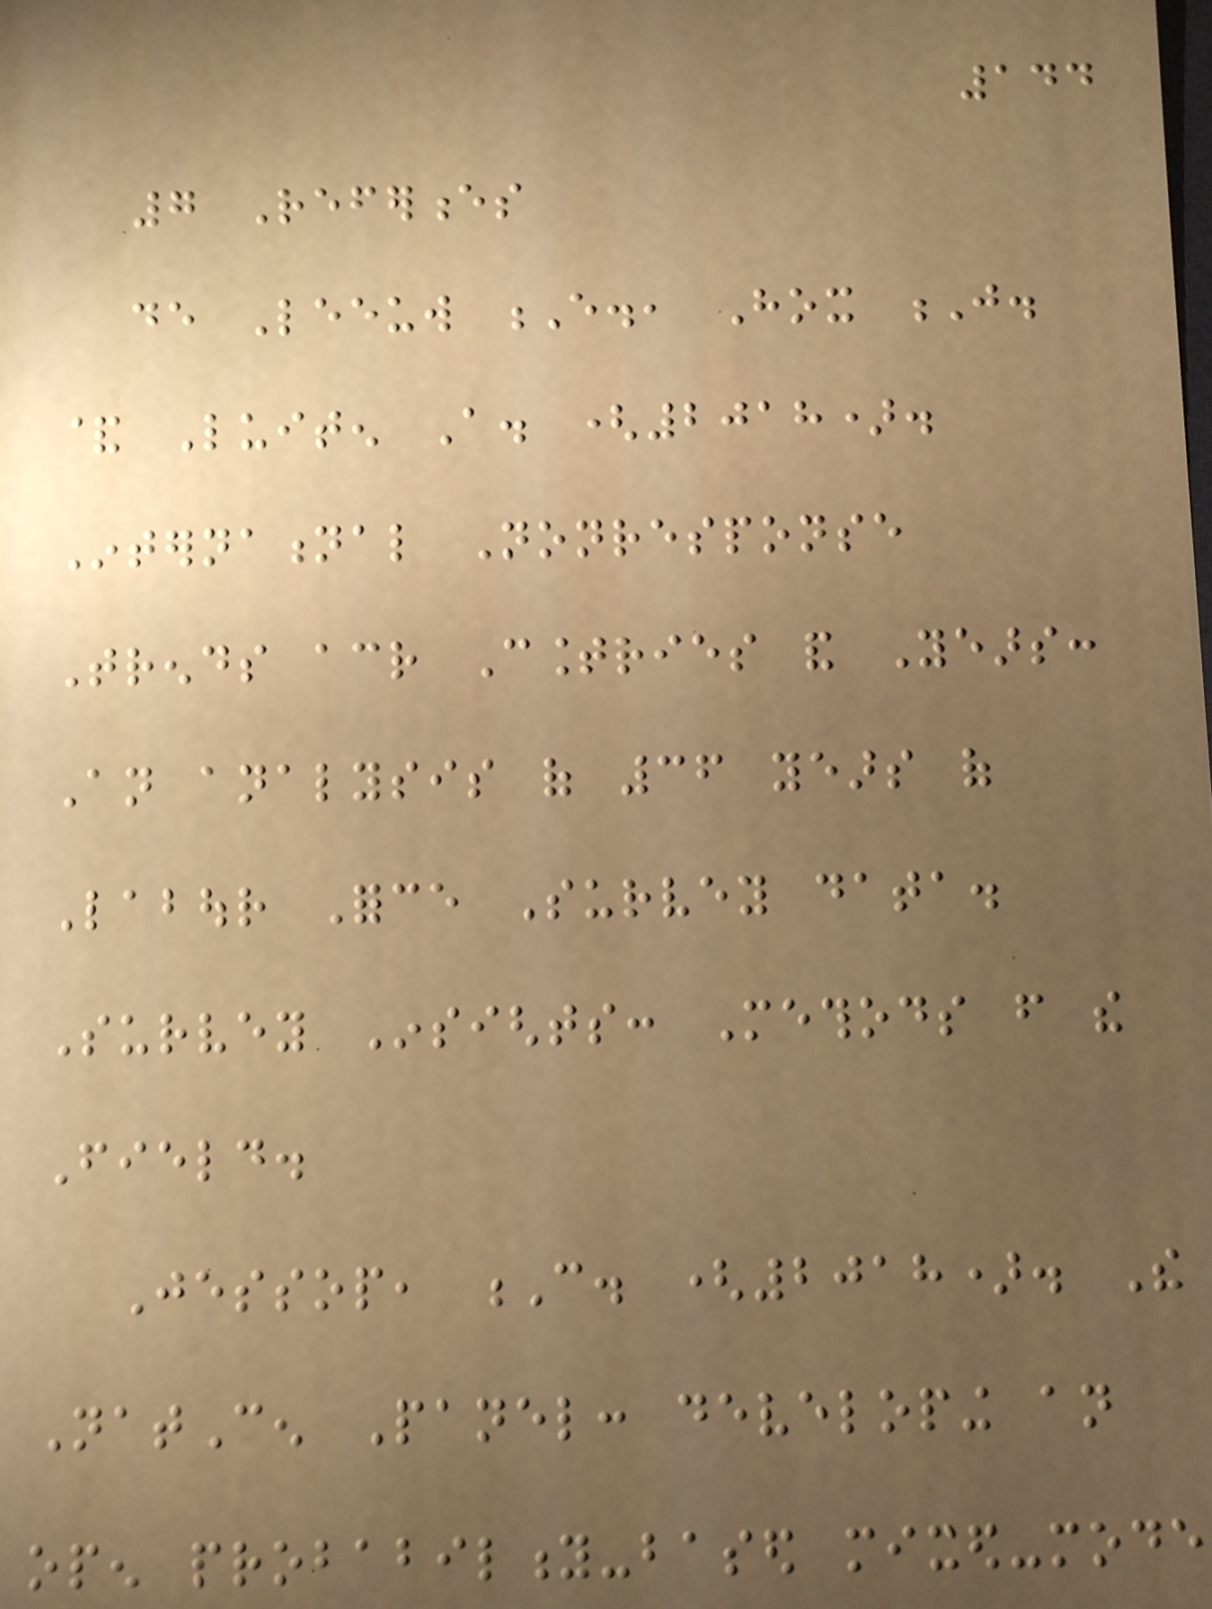144
7 References
de Leeuw E., Hox J.
& Luiten A. (2018).
International Nonresponse
Trends across Countries and Years:
An analysis of 36 years of
Labour Force Survey data.
Survey Insights: Methods from the
Field.
Jessop, C. (2018). The
NatCen Panel: developing an
open probability-based mixed-mode
